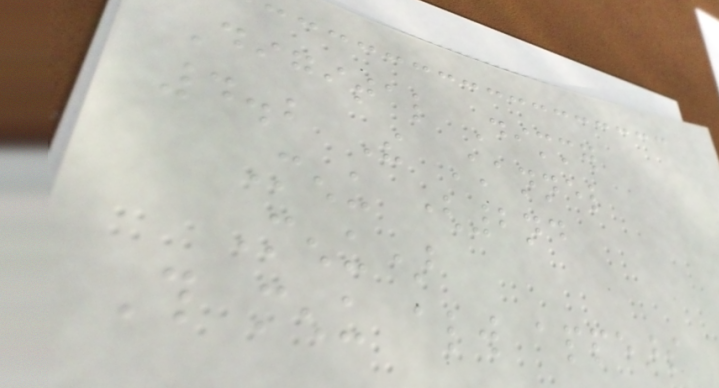Digital Dimmer
4.2 The Channel
Menu (2nd
Menu)
This menu always appears
